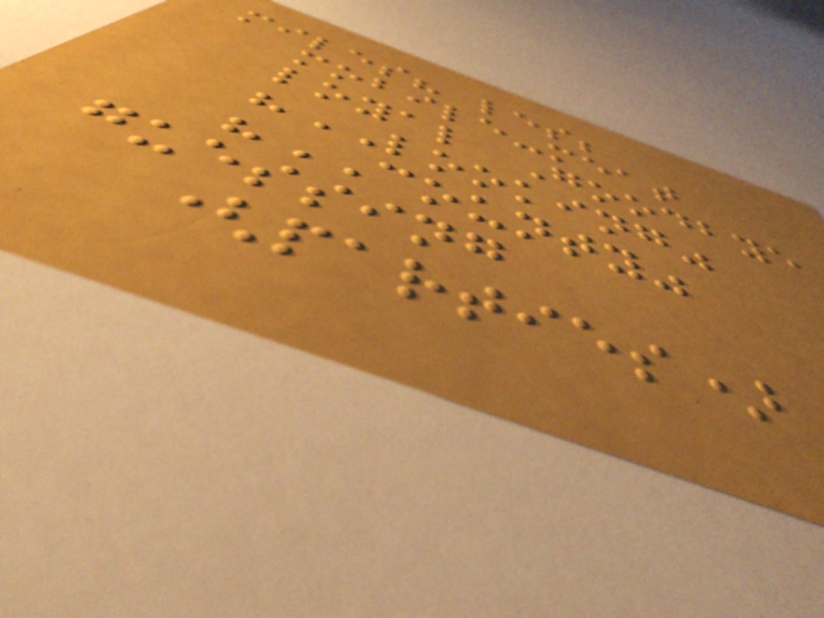miles? les;
mobile-meat
loyal Goodbye
"LOOKING"
"COUNTY"
guessing
(parties)
